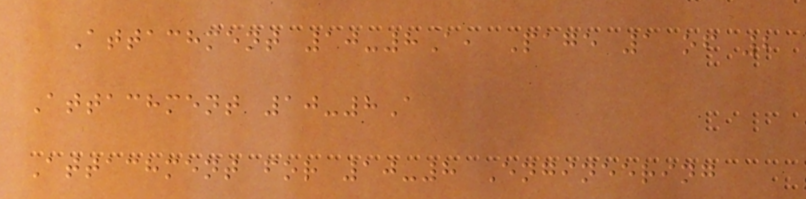Attachment 10-8A, Page 1 of 2
Attachment 10-8A
Attachment for 10-8 Engineering
